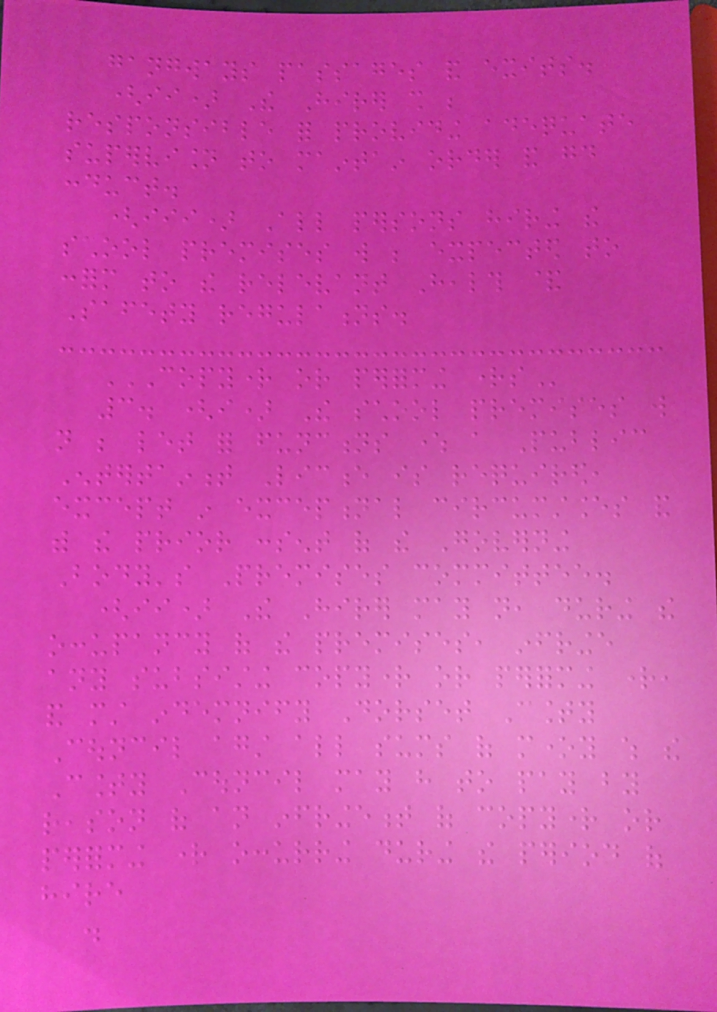gangways passages and exits.
(ii) The Hirer shall be
responsible for providing adequate
supervision to maintain order and good
conduct.
(iii) All persons hiring the
school premises will be expected to
conform to the relevant Health &
Safety regulations.
COPYRIGHT OR PERFORMING RIGHTS
3. (i) The school premises will
not be let for functions where a Public
Entertainment Licence is required,
except in exceptional circumstances and
with the prior consent of the Governing
Body's Premises committee.
(ii) The Hirer may not, during the
occupancy of the premises, infringe
any subsisting copyright or performing right,
and must indemnify Dorset County
Council against all sums of money which the
County Council may have to pay by
reason of an infringement of copyright or
performing right occurring during the period of
hire
.
